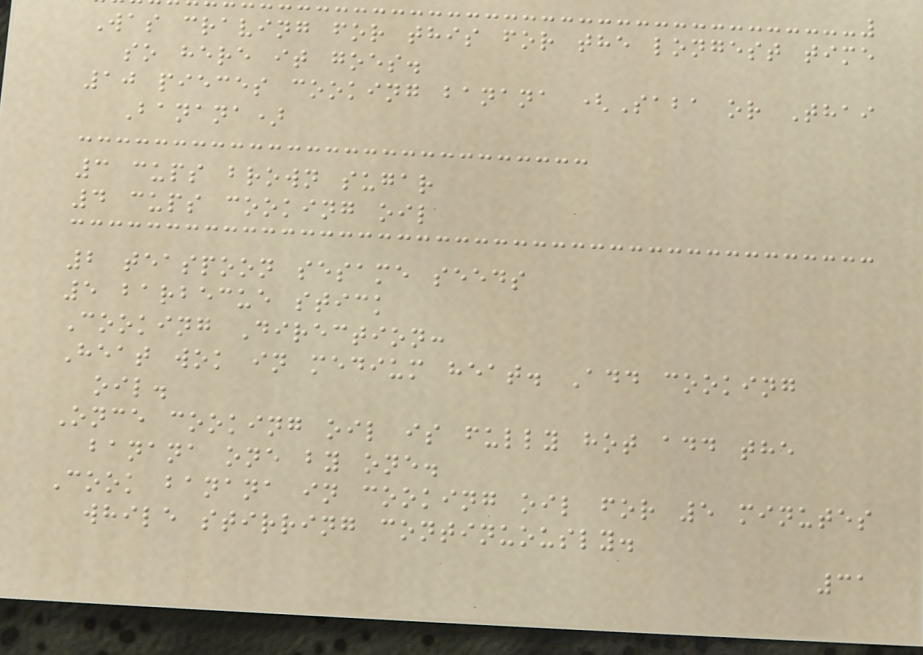Was craving for this for the longest time
so here it goes.
10 pieces cooking banana (Saba or Thai
Banana)
3 cups brown sugar
4 cups cooking oil
2 teaspoon sesame seeds
5 barbecue stick
Cooking Direction:
Heat wok in medium heat. Add cooking
oil.
Once cooking oil is fully hot add the
banana one by one.
Cook banana in cooking oil for 5 minutes
while stirring continuously.
31
